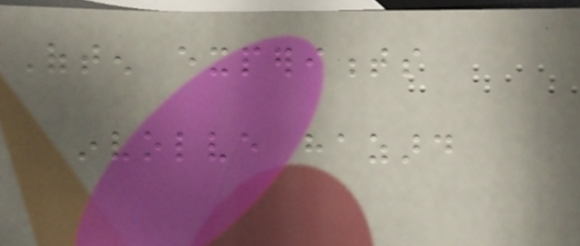Often experiments
involve hazard
